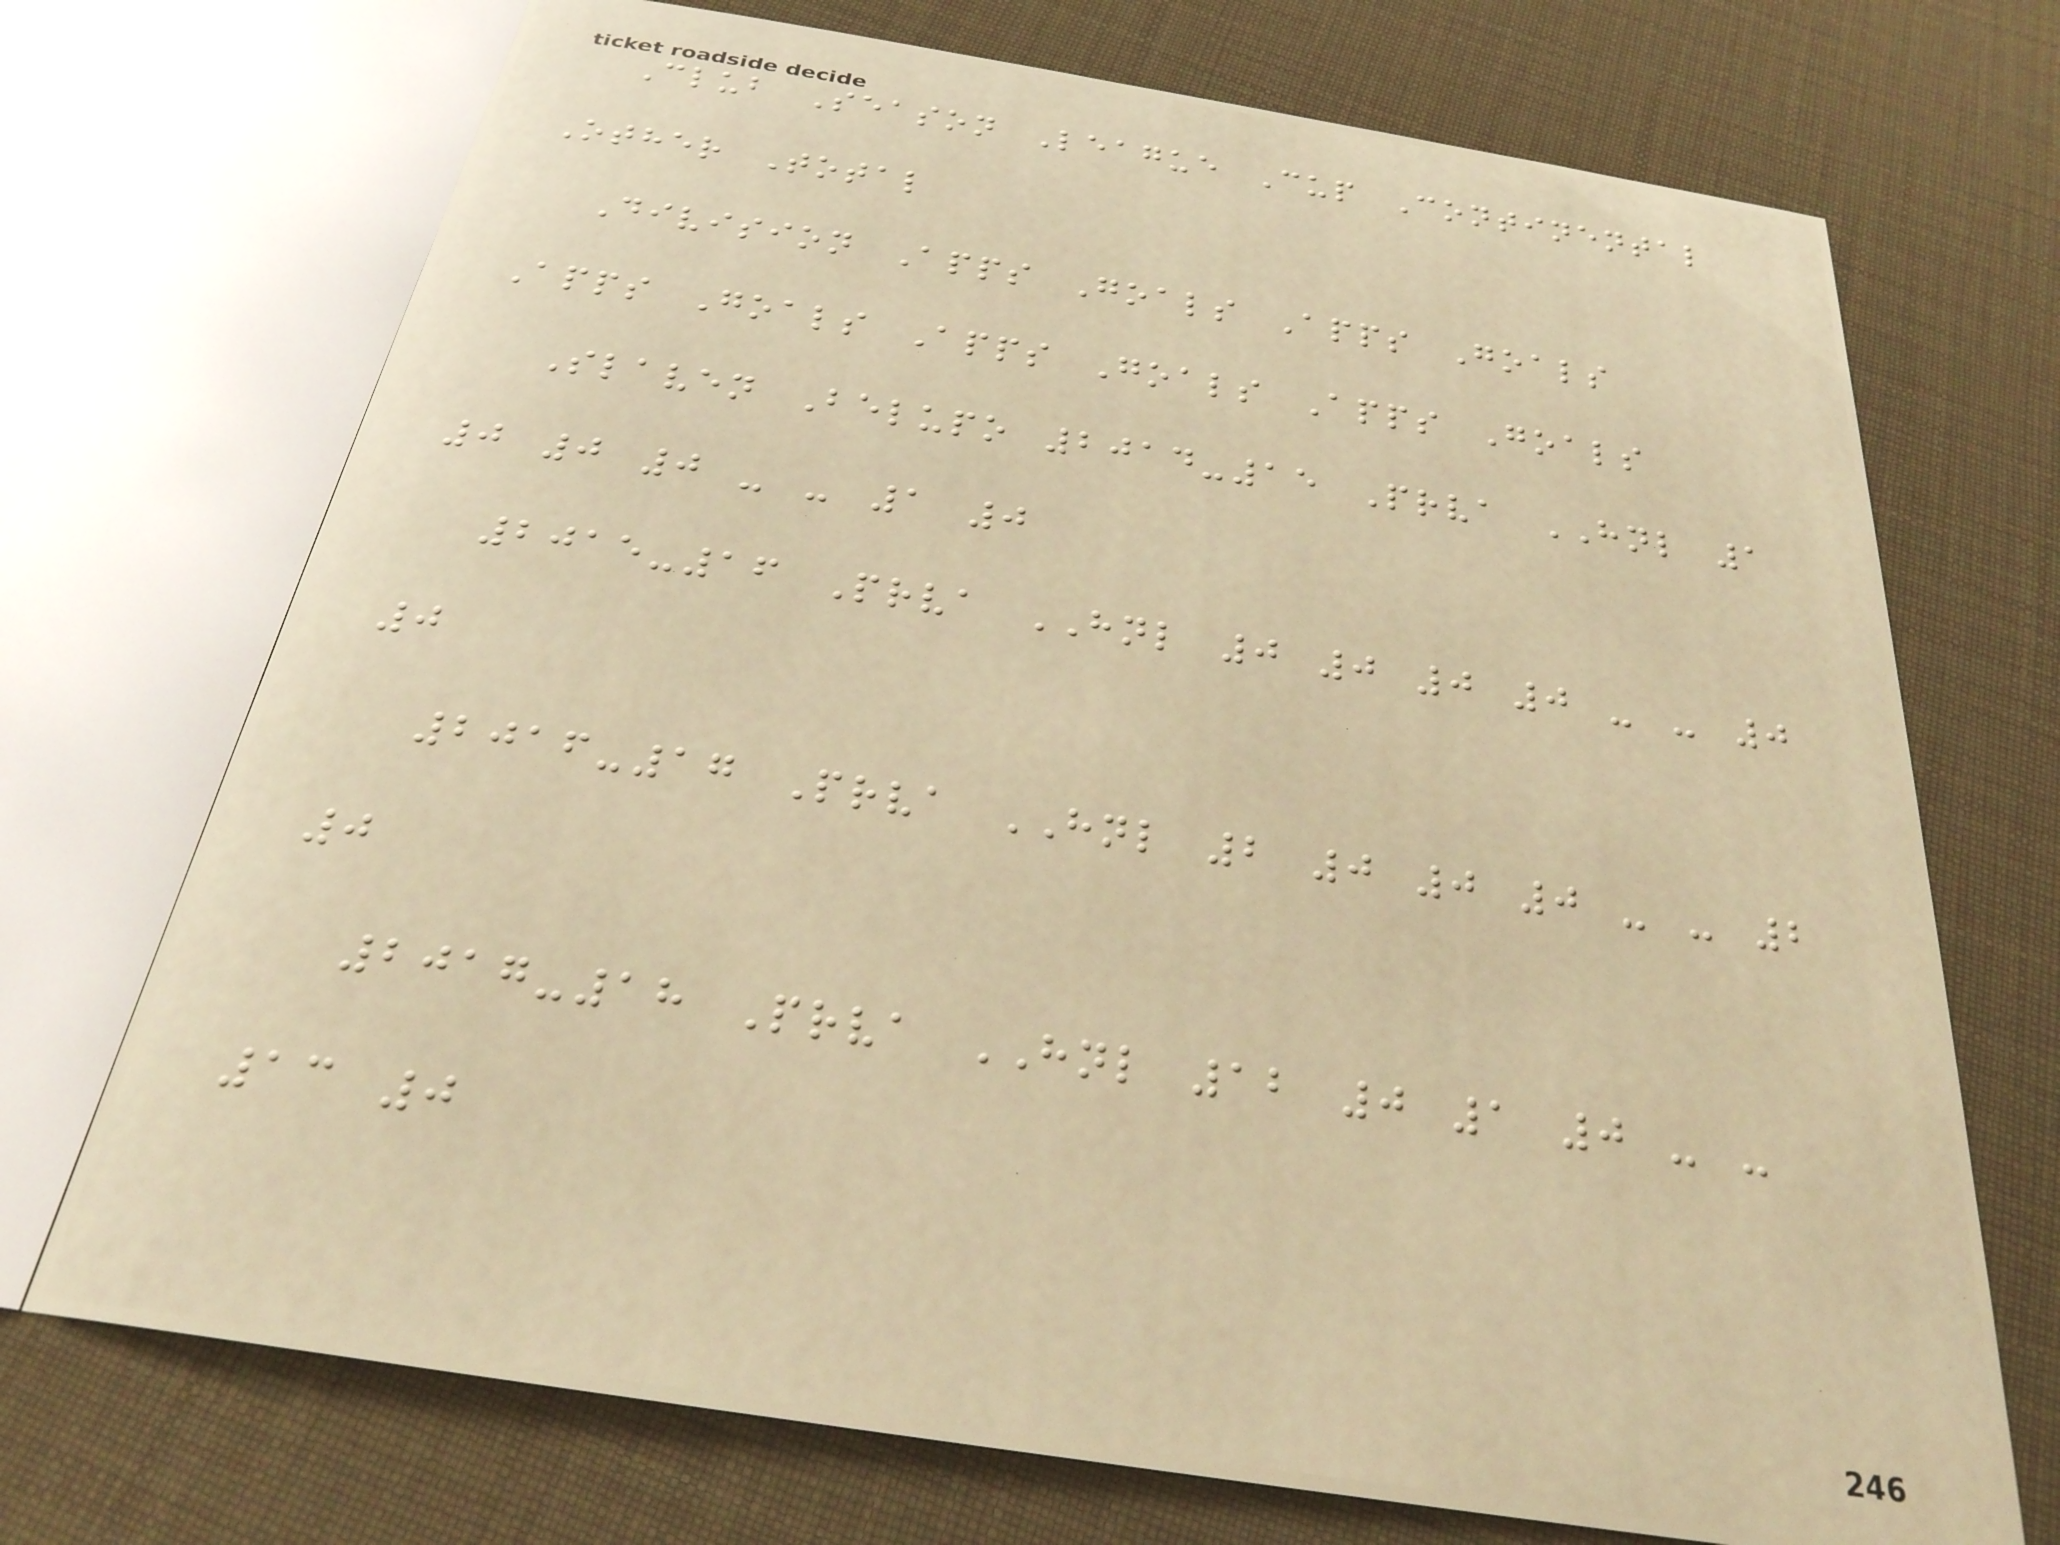Club Season League Cup Continental
Other Total
Division Apps Goals Apps Goals
Apps Goals Apps Goals Apps Goals
Slaven Belupo 2014-15 Prva HNL 1
0 0 0 - - 1 0
2015-16 Prva HNL 0 0 0 0 - - 0
0
2016-17 Prva HNL 2 0 0 0 - - 2
0
2017-18 Prva HNL 12 0 1 0 - -
13 0
